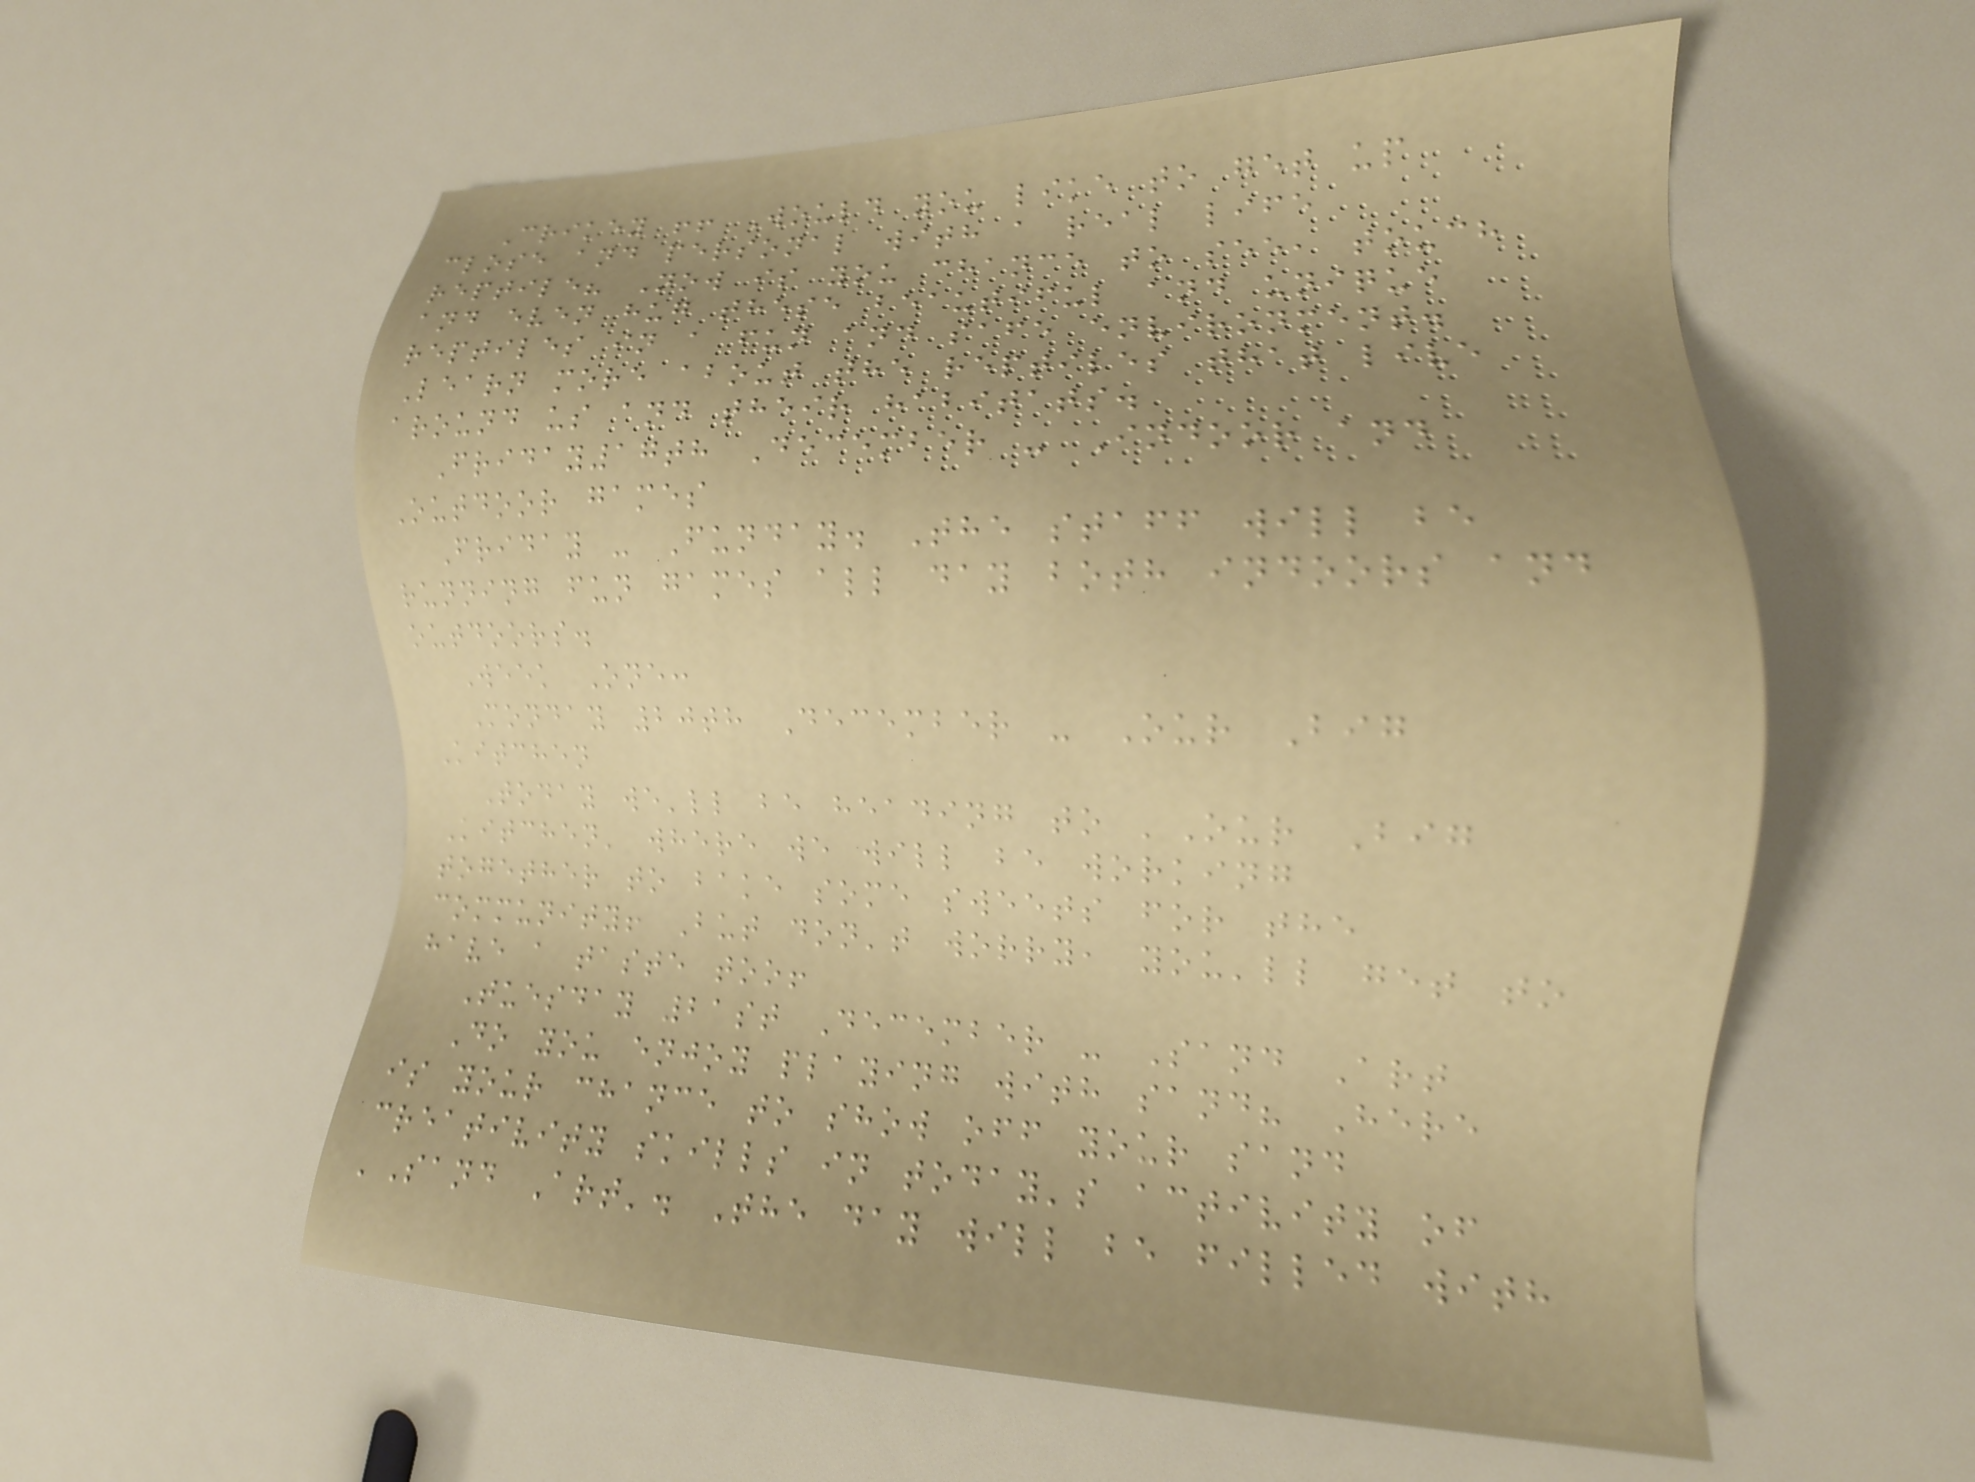Crikey !! Would you like to get up
close and personal with a real life
reptile? Now is you chance to see, touch
and even hug these beautiful and unique
reptiles in a fun and safe environment.
Learn more about the reptiles that live
around us and their habitats.
Friday17th December - Indoor and
Outdoor games
Friday - Funday. The staff will be
running fun games all day both indoors and
outdoors.
Week One:
Monday 20th December - Our Big
Kitchen
Today we'll be heading to 'Our Big
Kitchen' where we will be working
together to bake some sweets for the
community! But don't worry, you'll get to
have a taste too!
Tuesday 21st December - Sand Art
Do you enjoy playing with sand? Here
is your chance to show off your sand
creativity skills in today's activity of
'Sand Art'. The day will be filled with
